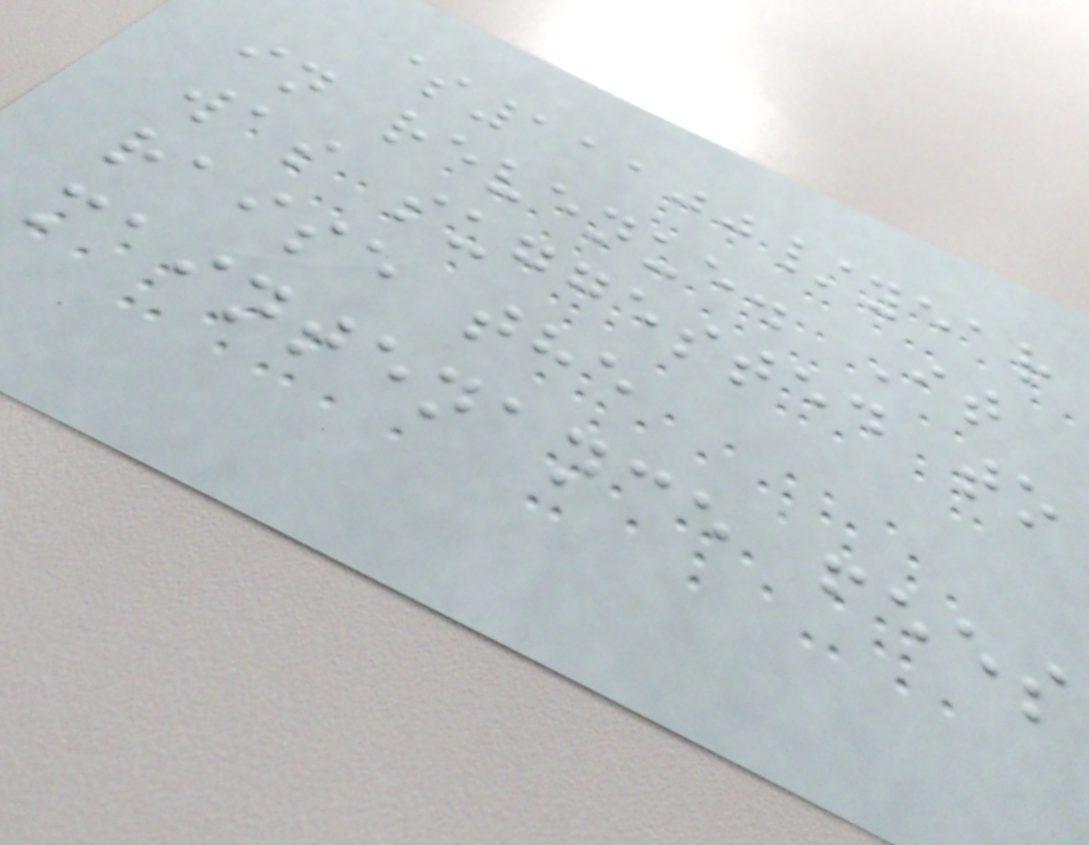$11100/year
in revenue. It
was suggested to
raise the
maintenance fees
